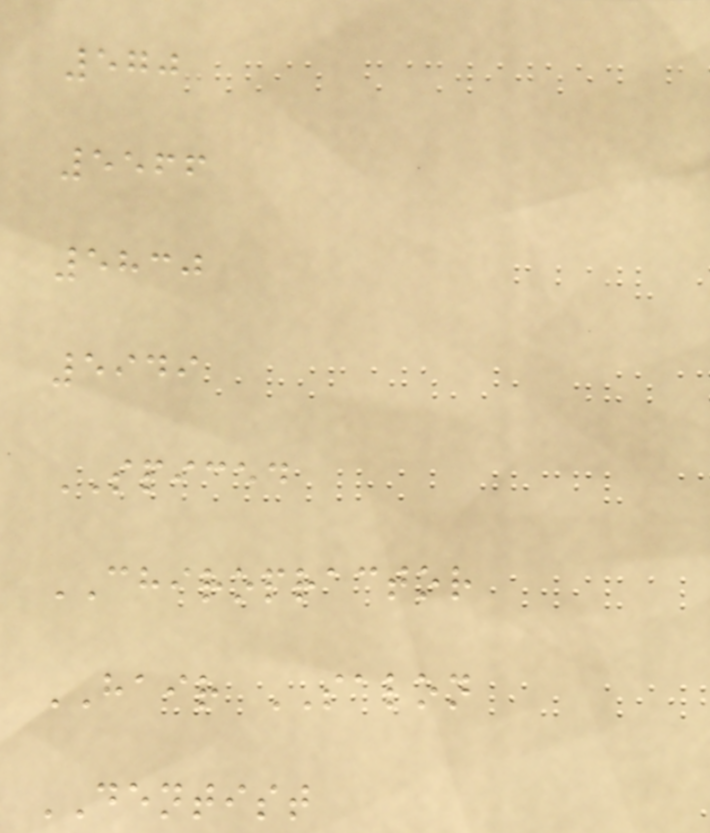570
5566
5830
5949
SPICED
CHIROPRACTOR
HAIR SALON
DENTIST
